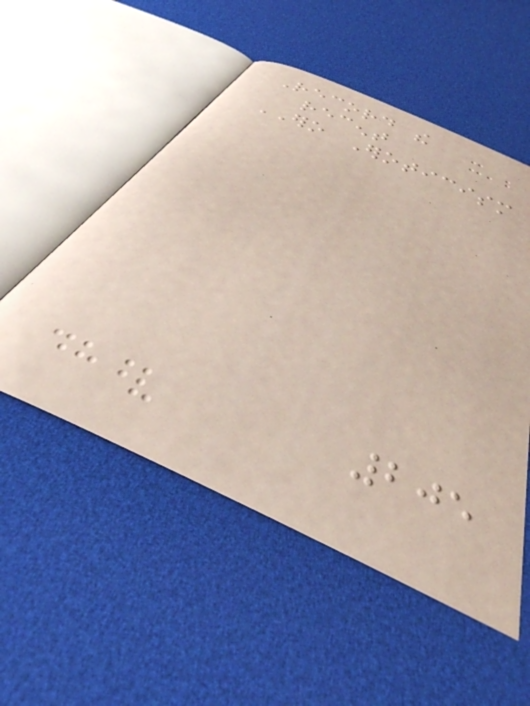Record the
recent
ERO Eroticism
205
